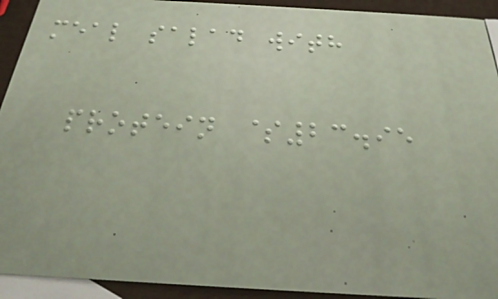meal salad with
protein $23.95
